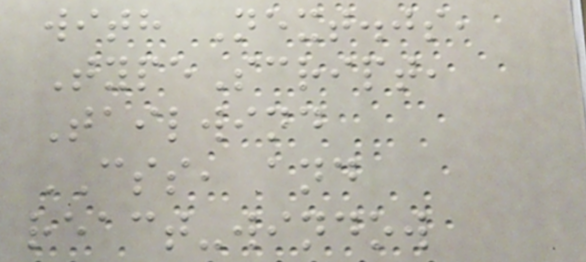with Next.js,
TypeScript,
Tailwind
CSS, and
react-window
